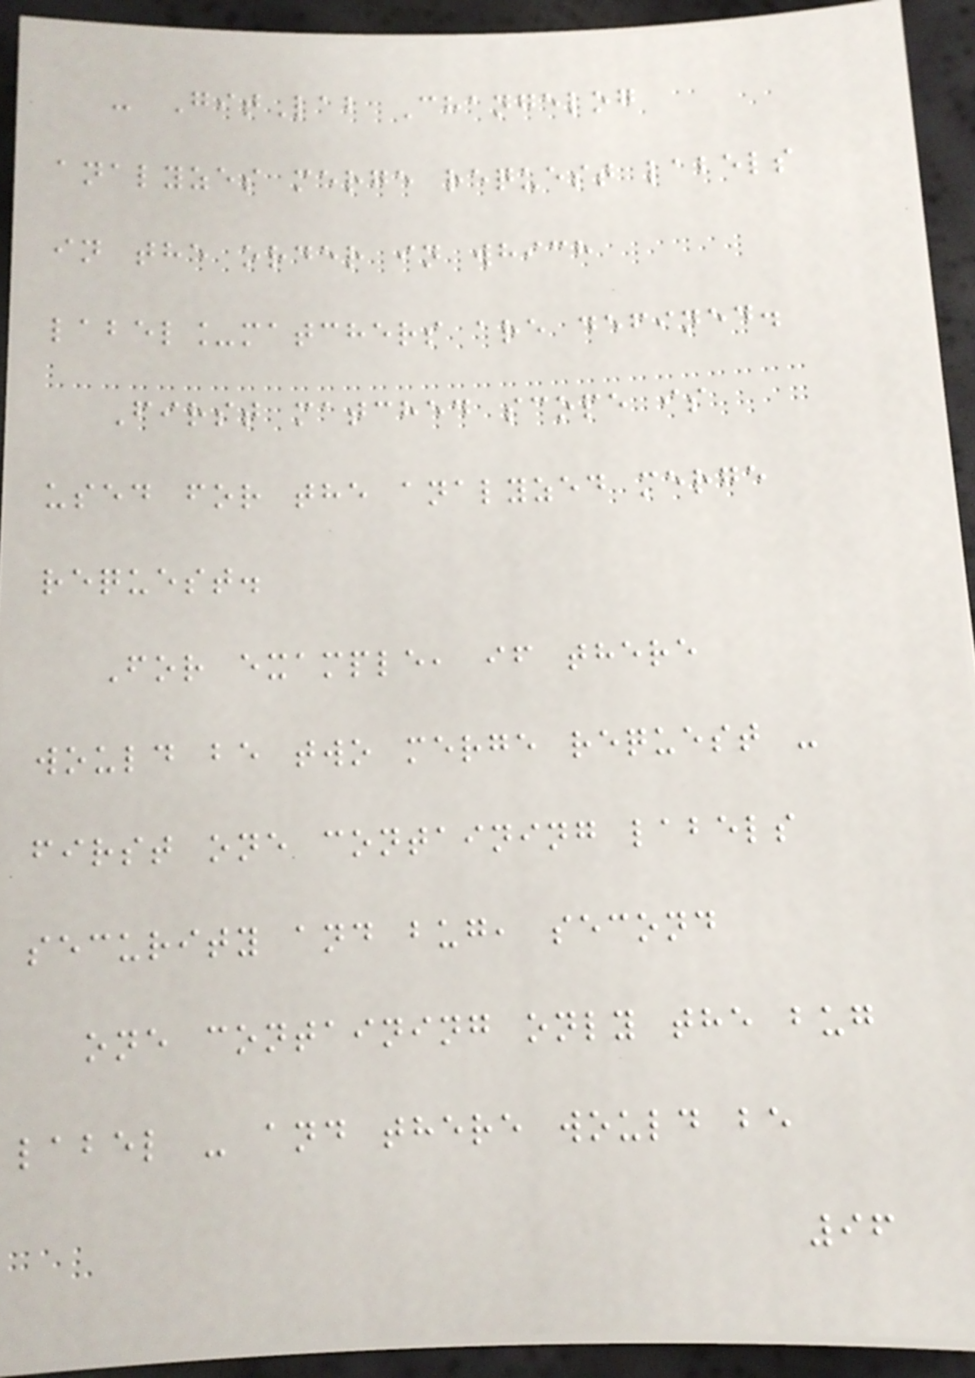- GitLab Changelog
analyzes merge request labels
in the order in which
label_matchers are defined.
First matched scope is
used for the analyzed merge
request.
For example, if there
would be two merge request -
first one containing labels
security and bug, second
one containing only the bug
label - and there would be
96
